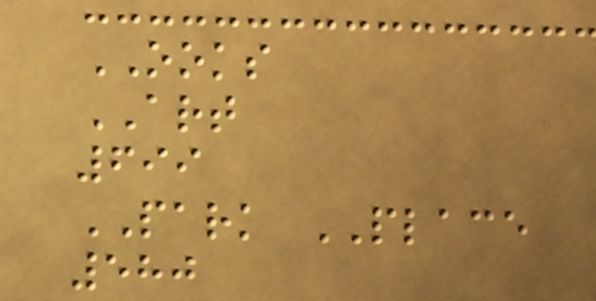OOKS
ART
699
PARK PLACE
580
